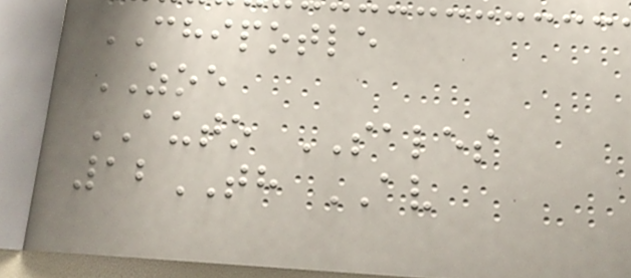CHIPOTLE
ZOE
AUTO SALES
12TH AV
